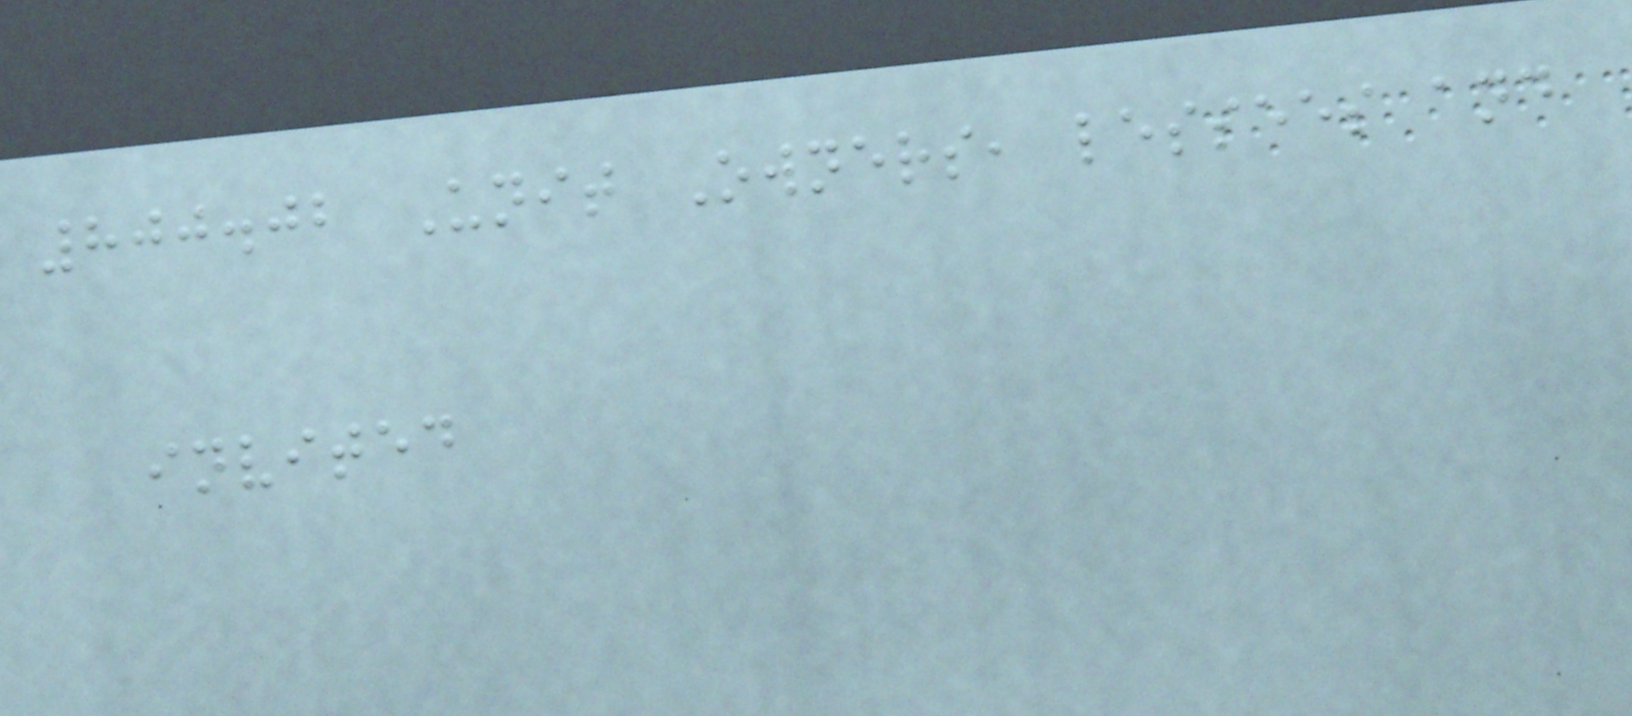800.02 Unit Owners, lessees and
invited
